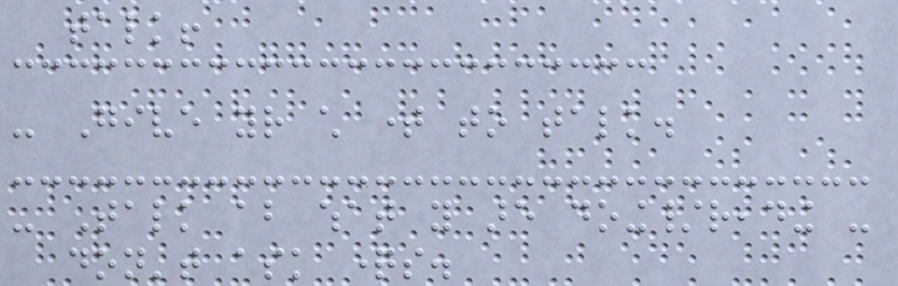talk!
- Give your child time to talk.
- Talk about what you are doing/reading -
don't ask questions.
